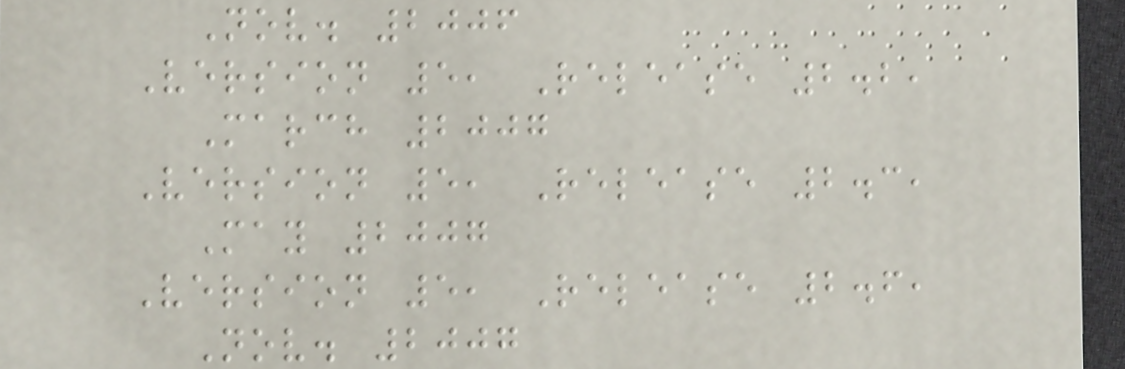Nov. 2006
Version 5, Release 2.2,
March 2007
Version 5, Release 2.3,
May 2007
Version 5, Release 2.6,
Nov. 2007
